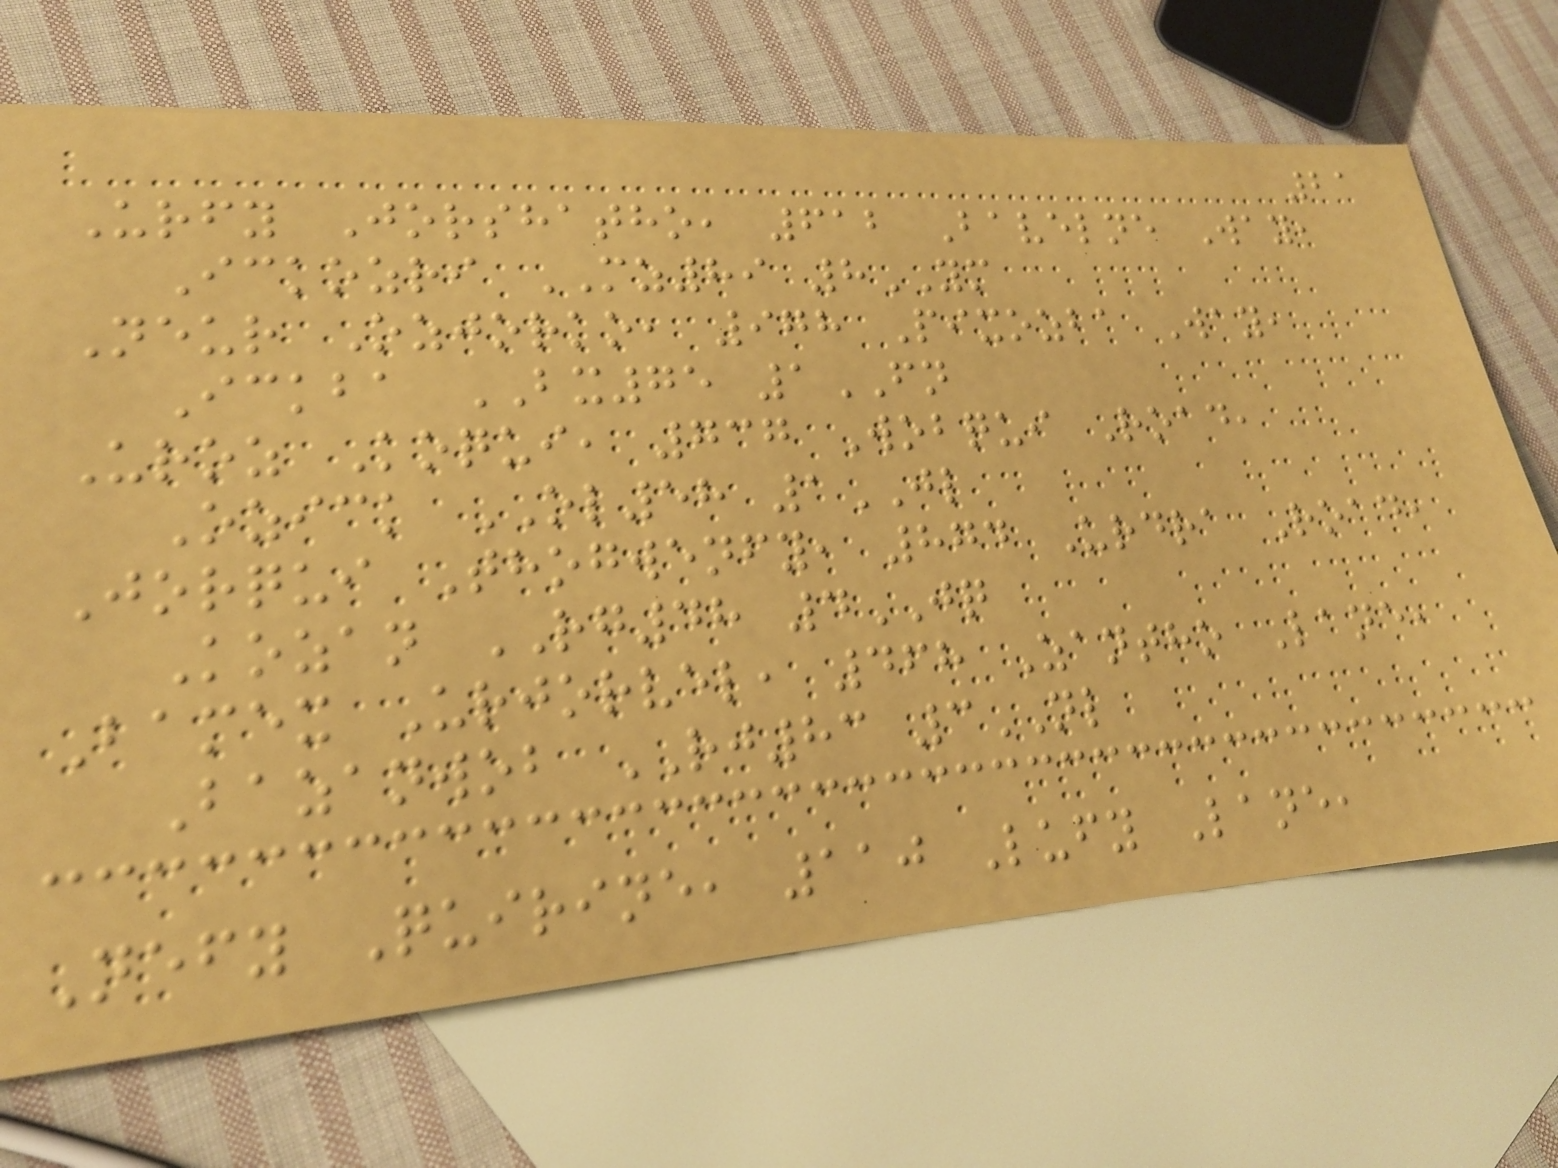21
Urfy Jorshatho, 612 Bavelne Way,
Ickozri MZ89 8YM
Neur Ozjorko, 978 Pixozba Way,
Ickba BX75 1FN
Uroz Koqui, 737 Wobqui Road,
Ozick OL58 1JL
Jorqui Thogwenfy, 874 Urdra Road,
Kozan RG48 4JQ
Bamex Urjorvel, 468 Zantho Lane,
Bazanwob RJ83 3NL
Nefy Quirine, 110 Lufy Lane,
